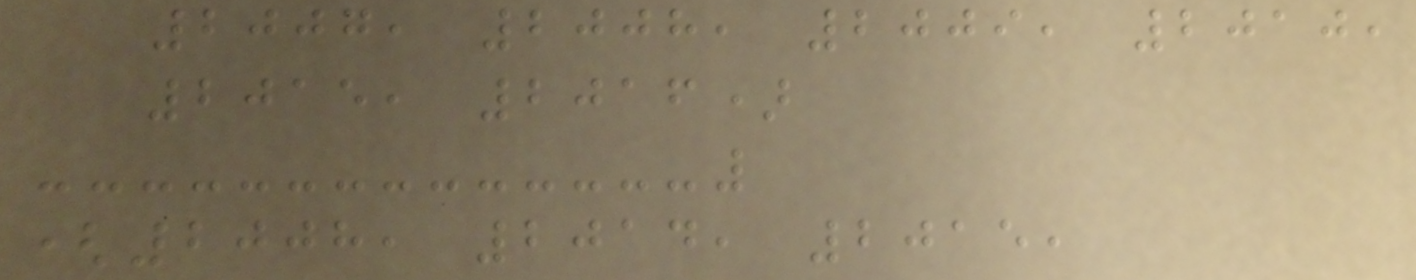2007, 2008, 2009, 2010,
2015, 2016)
(2008, 2014, 2015,
